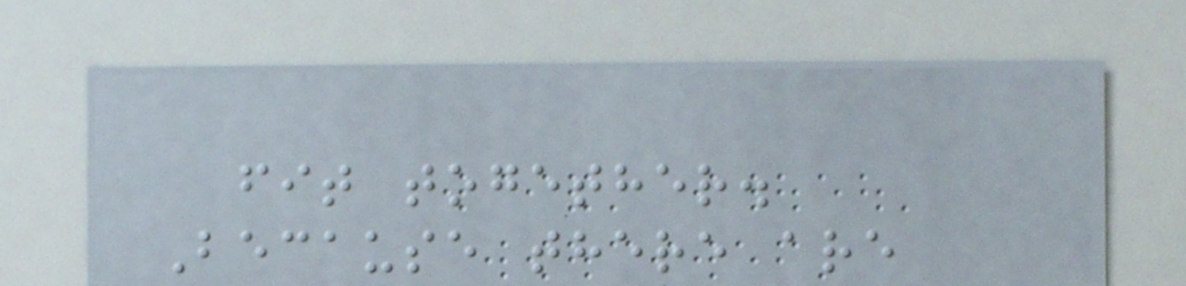fit together.
Because there are
